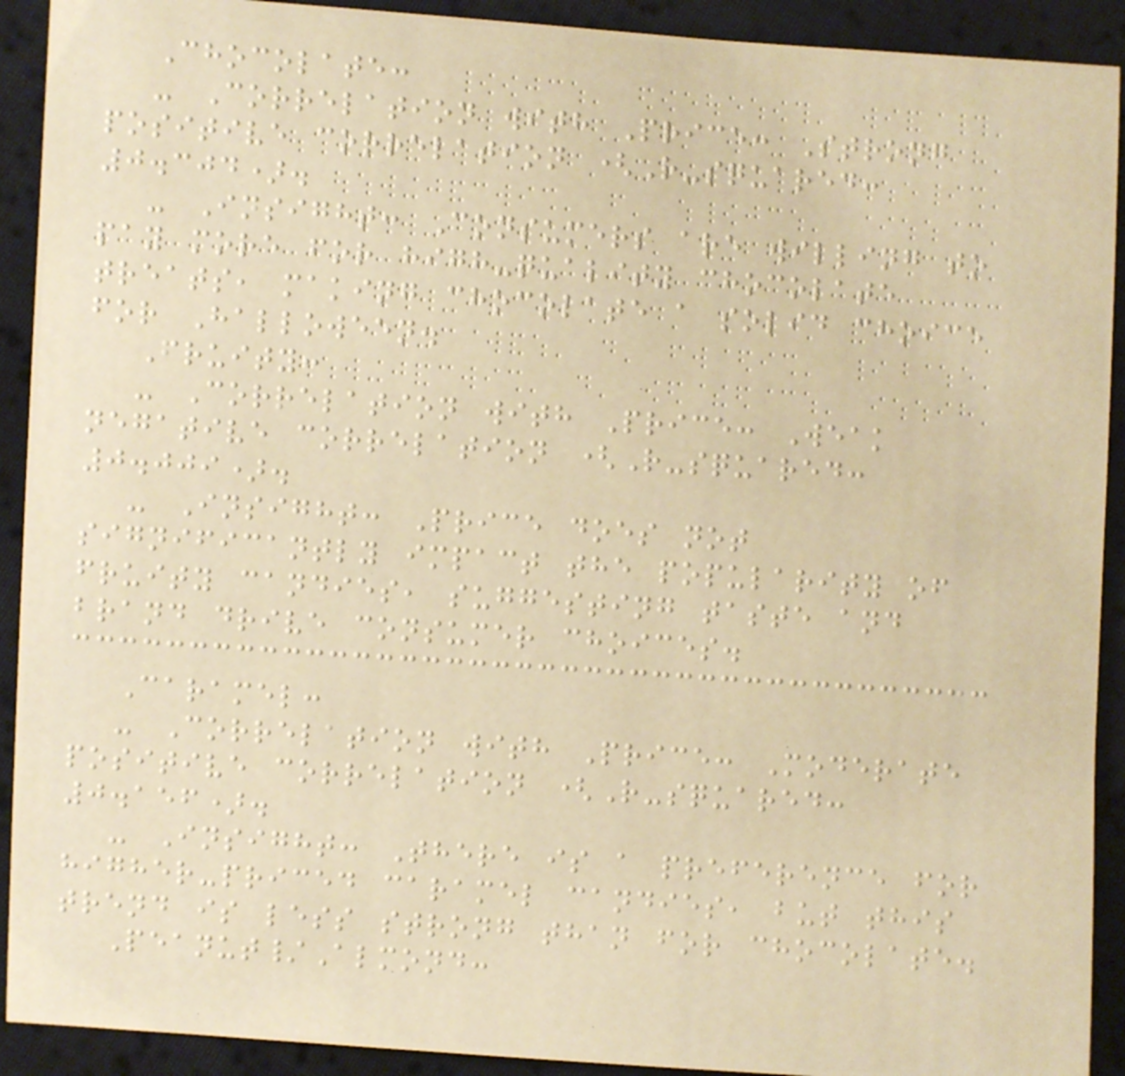Chocolate:
- Correlation with Price: Strong
positive correlation (R-squared:
0.304).
- Insight: Consumers are willing to
pay more for high-quality chocolate
treats, making chocolate a solid choice
for Halloween.
Fruity:
- Correlation with Price: Weak
negative correlation (R-squared:
0.009).
- Insight: Price does not
significantly impact the popularity of
fruity candies, suggesting taste and
brand drive consumer choices.
Caramel:
- Correlation with Price: Moderate
positive correlation (R-squared:
0.156).
- Insight: There is a preference for
higher-priced caramel candies, but this
trend is less strong than for chocolate.
Peanut/Almond:
